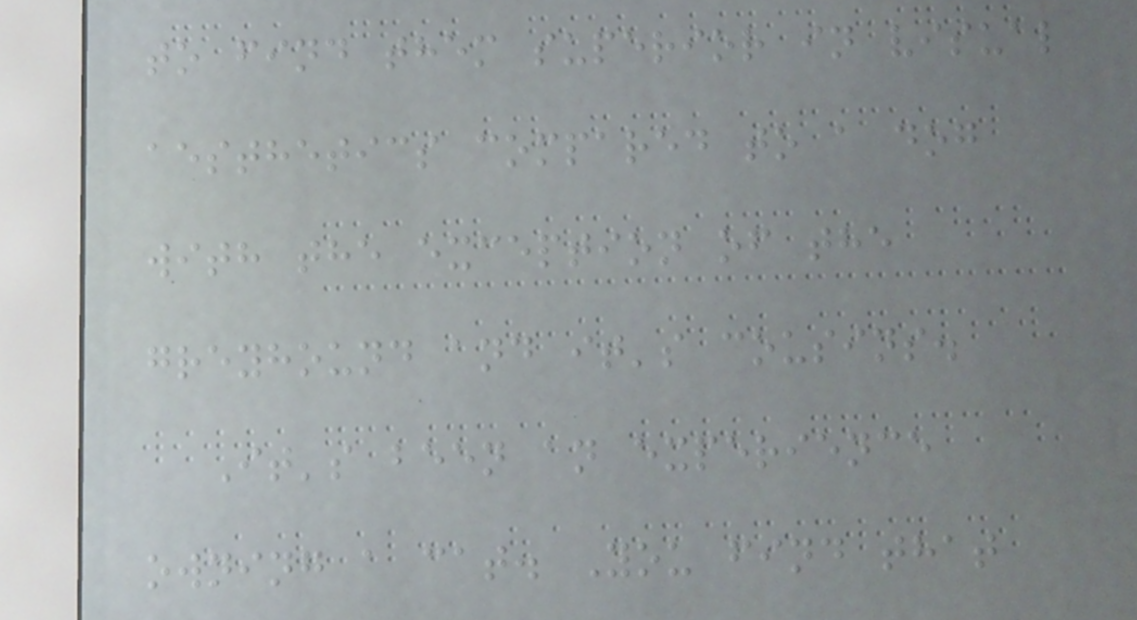to find them superior in visual
aesthetics compared to a dog
with the exception of the
greyhound and it's cousins.
It's been an experience
owning a cat. You find that
